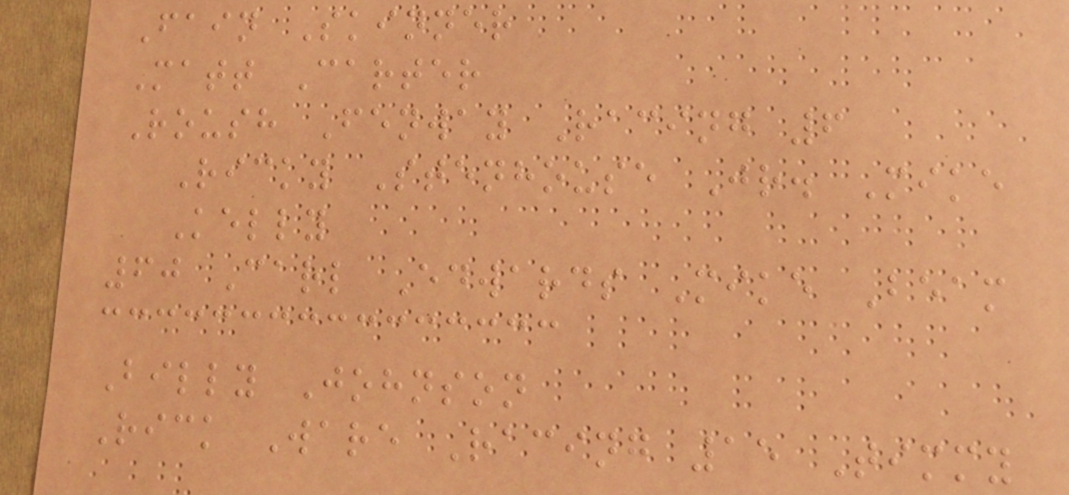Fain Skinner
Matt Carter
Roush Fenway Racing 6
Ricky Stenhouse Jr. Mike
Kelly
60 Carl Edwards Mike Beam
Billy Johnson
Rick Ware Racing 15 Timmy
